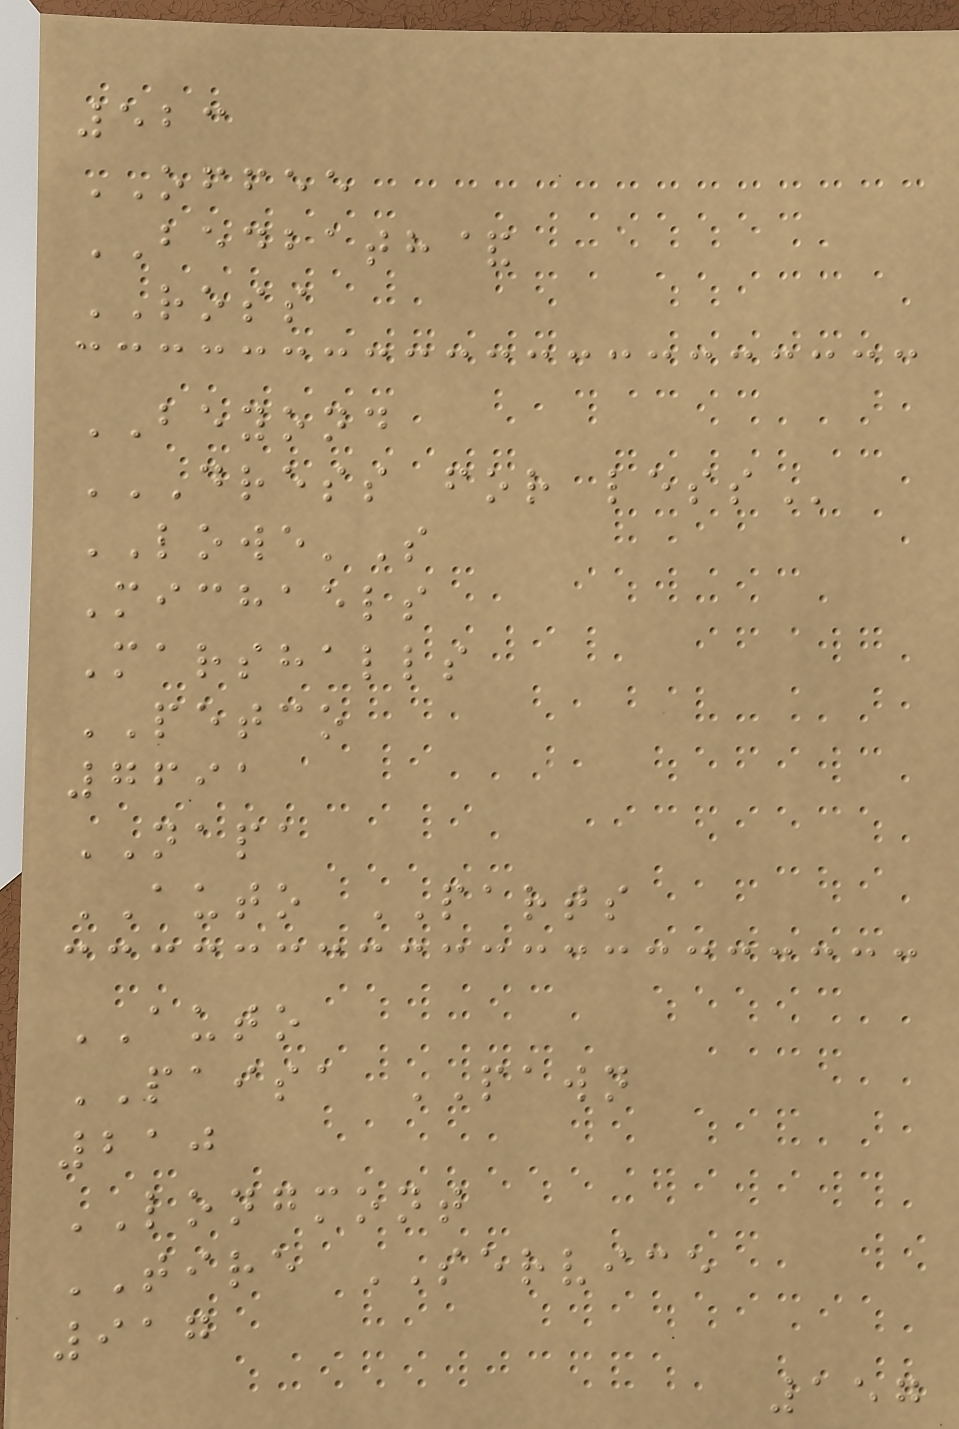523
OFFEE
BEDBATH&
ROSS
BEYOND
DRESS FOR LESS
LOWE'S
Michaels
Marshalls
PETCO
7691
NAPA
AUTO PARTS
AUTO
PAISA PAWN
210
LONGMONT
TIRE SERVICE
917
157
